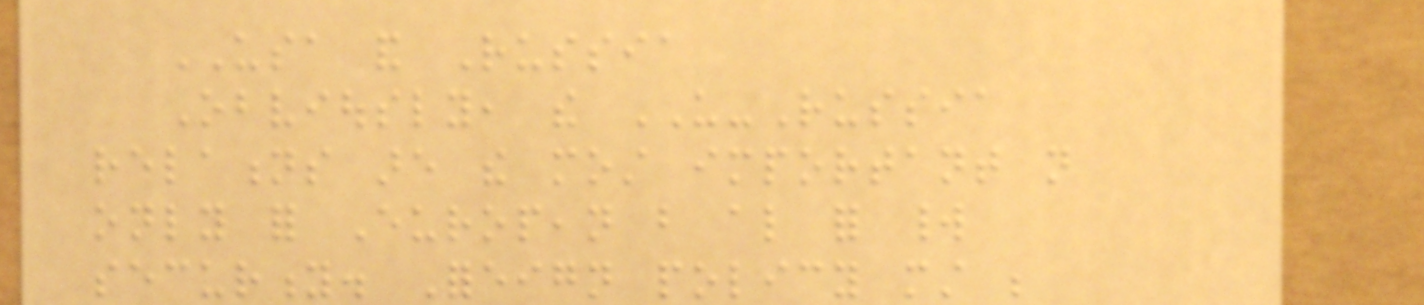USA and Russia
Obviously, the US-Russia
relations are the most important not
only for European but also for world
security. Foreign policy must be
